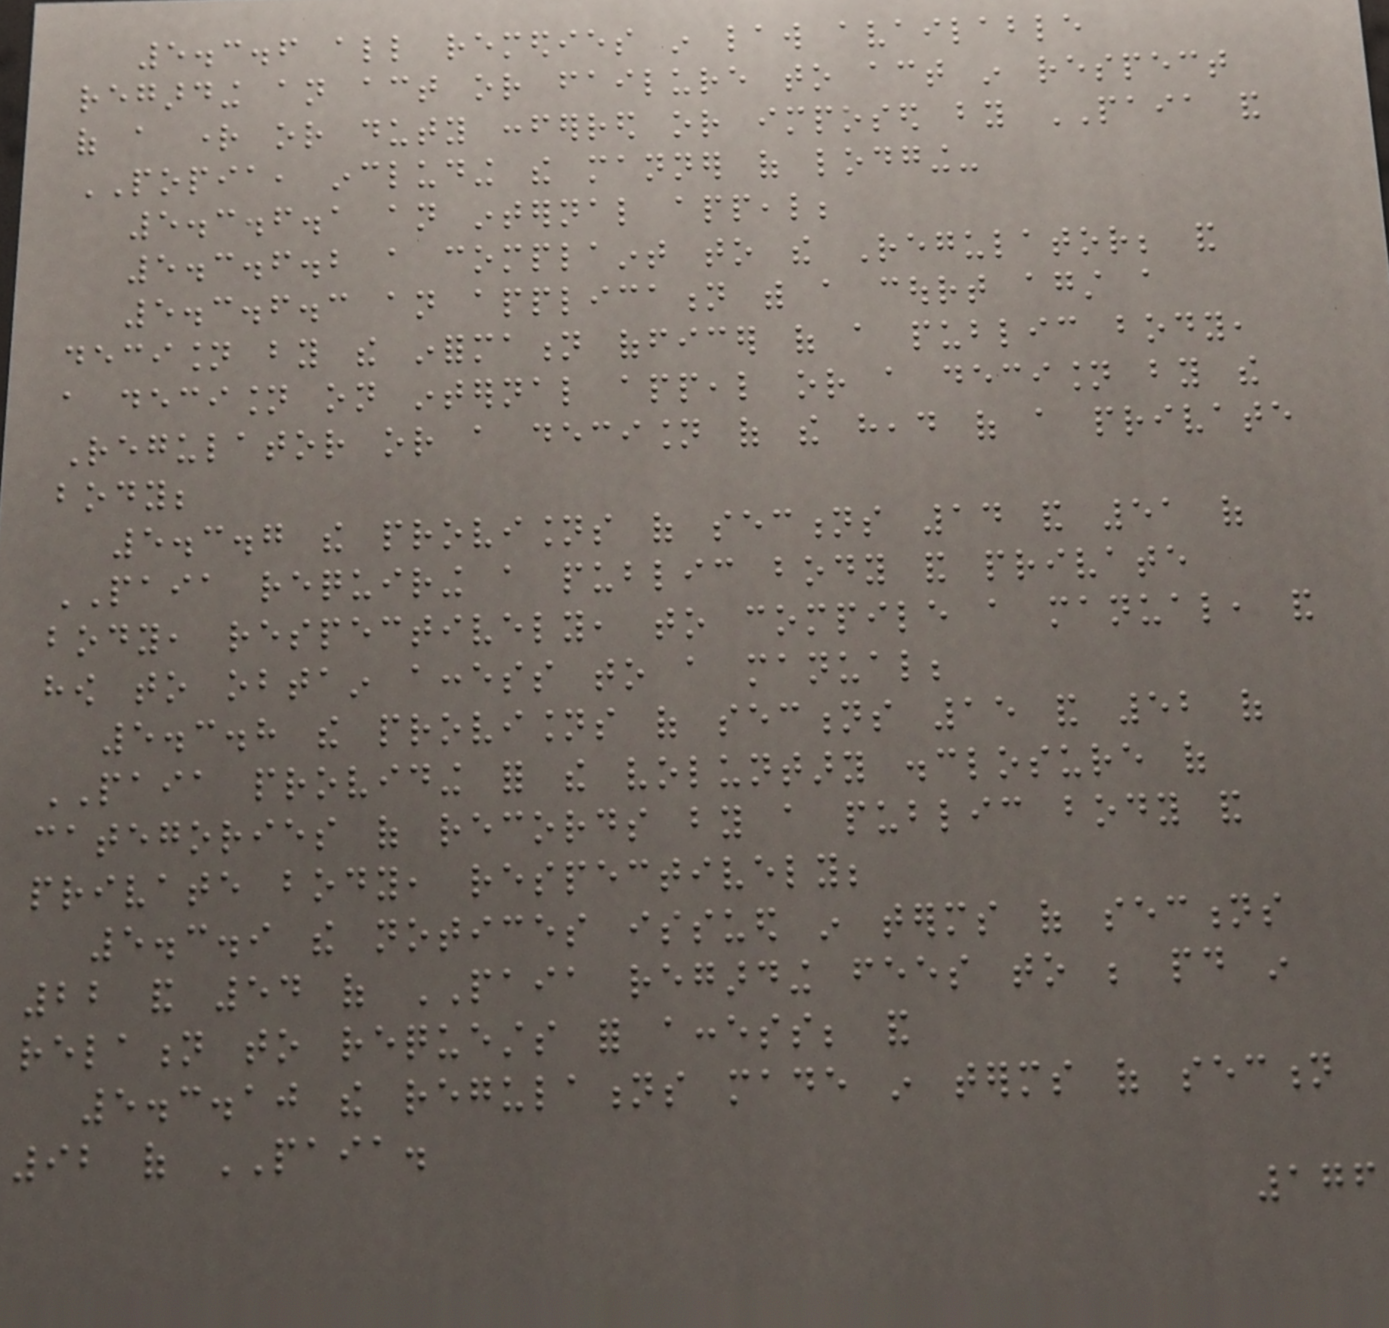5.3.6 all remedies in law available
regarding an act or failure to act in respect
of a right or duty conferred or imposed by PAIA and
POPIA, including the manner of lodging-
5.3.6.1 an internal appeal;
5.3.6.2 a complaint to the Regulator; and
5.3.6.3 an application with a court against a
decision by the information officer of a public body,
a decision on internal appeal or a decision by the
Regulator or a decision of the head of a private
body;
5.3.7 the provisions of sections 14 and 51 of
PAIA requiring a public body and private
body, respectively, to compile a manual, and
how to obtain access to a manual;
5.3.8 the provisions of sections 15 and 52 of
PAIA providing for the voluntary disclosure of
categories of records by a public body and
private body, respectively;
5.3.9 the notices issued in terms of sections
22 and 54 of PAIA regarding fees to be paid in
relation to requests for access; and
5.3.10 the regulations made in terms of section
92 of PAIA.
176
